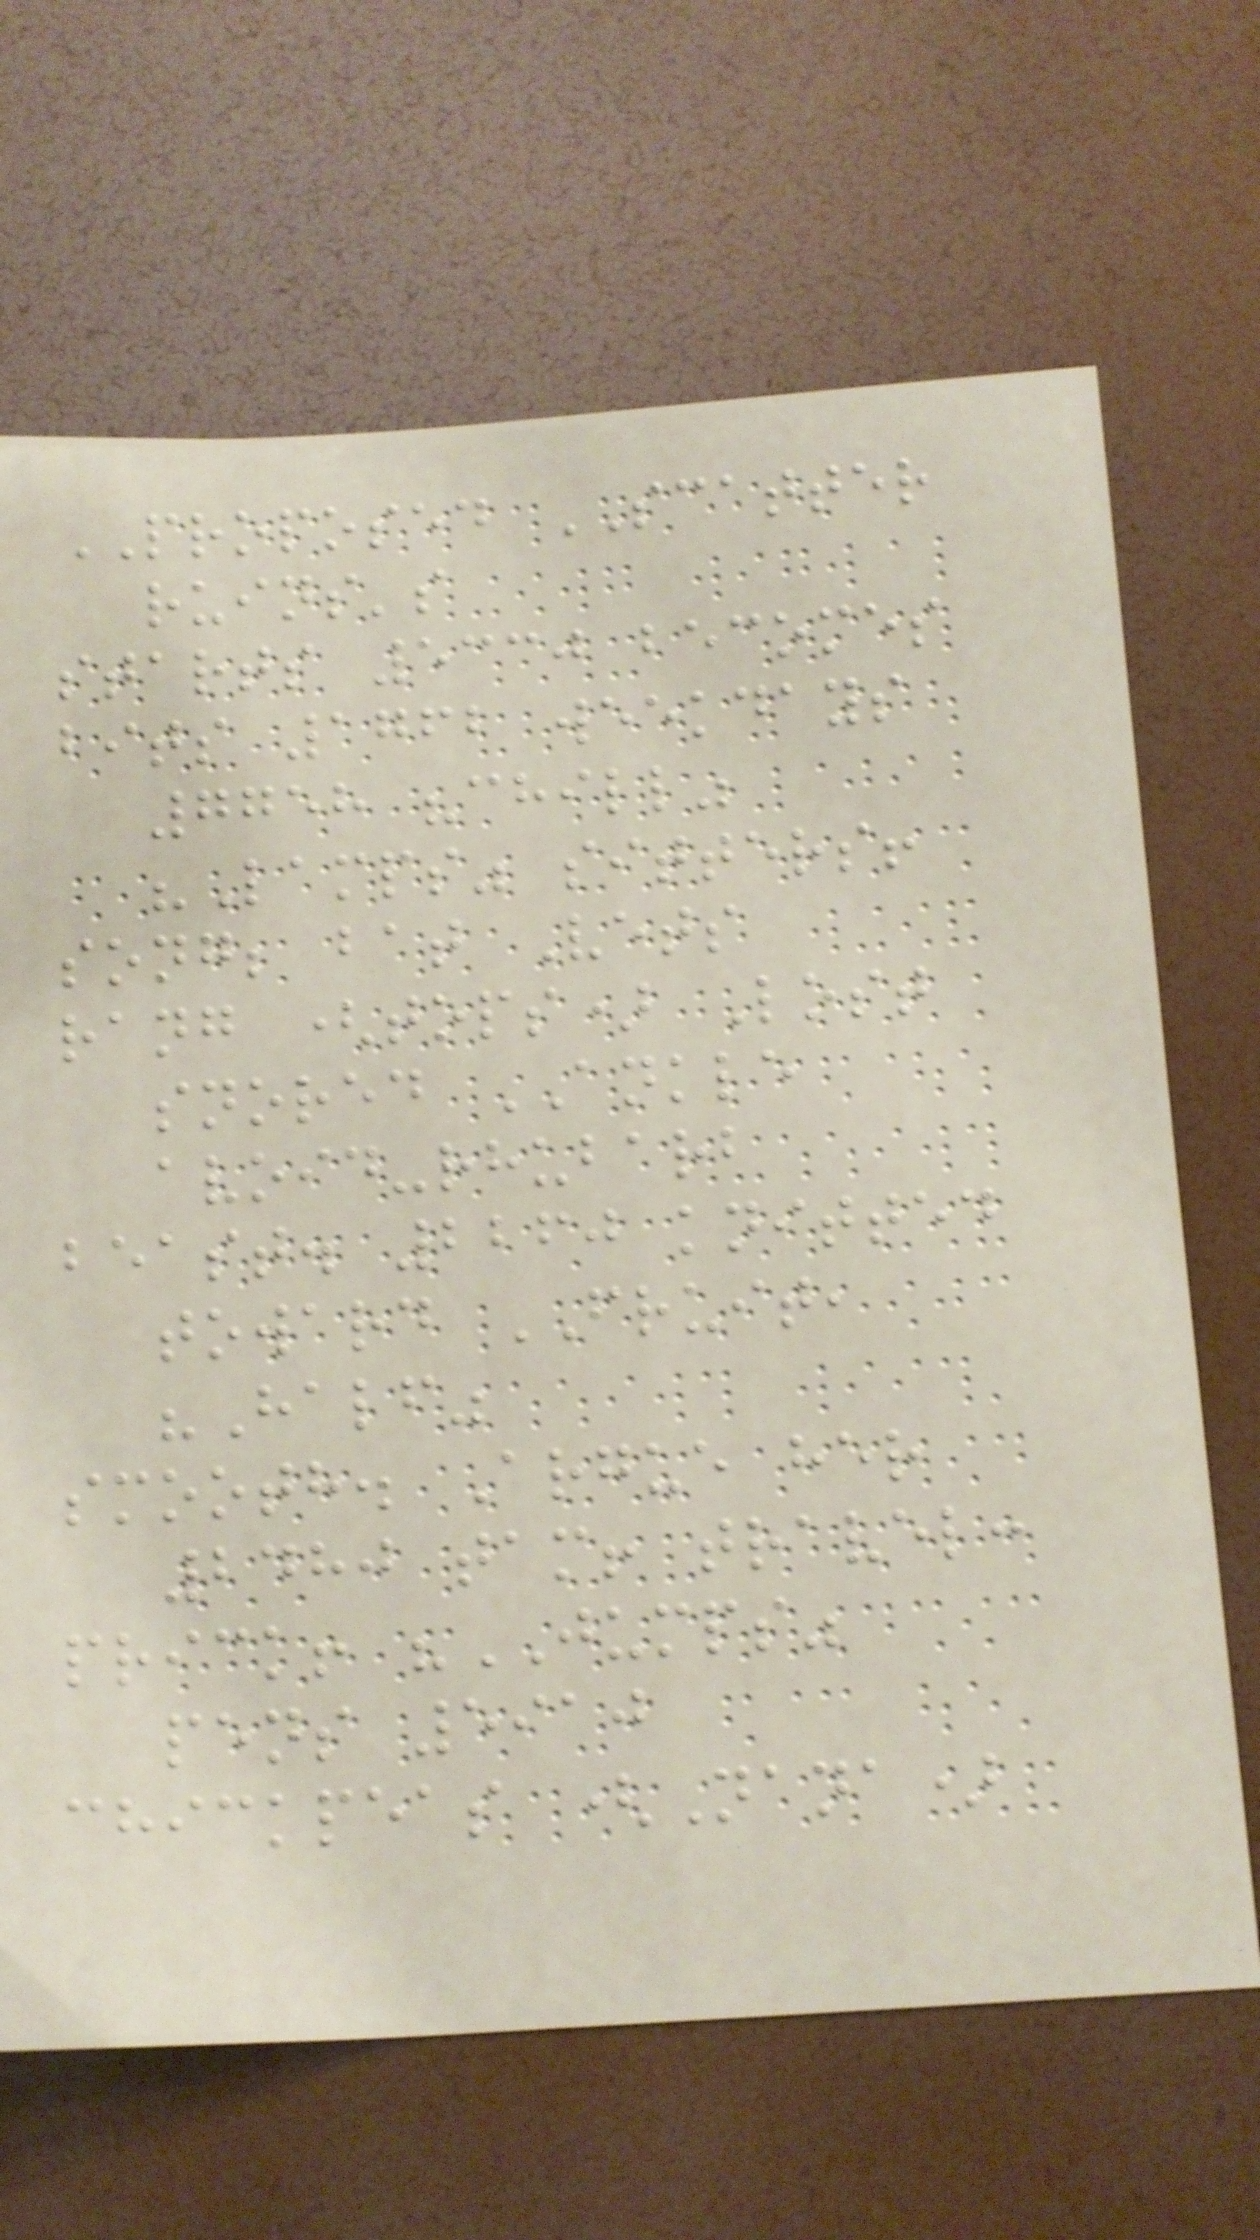PROPOSED SCATTER
ruins's
starts 5330 becomes
bits 1762 weekdays
7758 "chill"
"Lamps" sitters!
song; bat Vets
rang (tops) Lost
snored ANKLE
avoid-rhubarb
beast. 2260 knitted
toward FRUIT,
"Half"
smooth. Argue her
2480 tam! travel:
prick! "JUMPS"
pens 5910
chickpeas (Nana)
